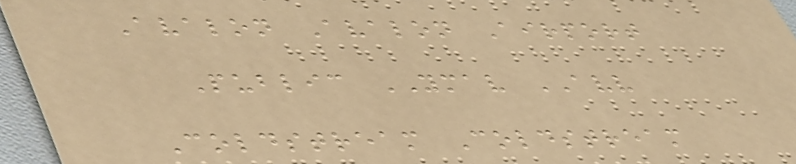Avalon Avalon Airport
Public YMAV AVV
Coldstream Coldstream
